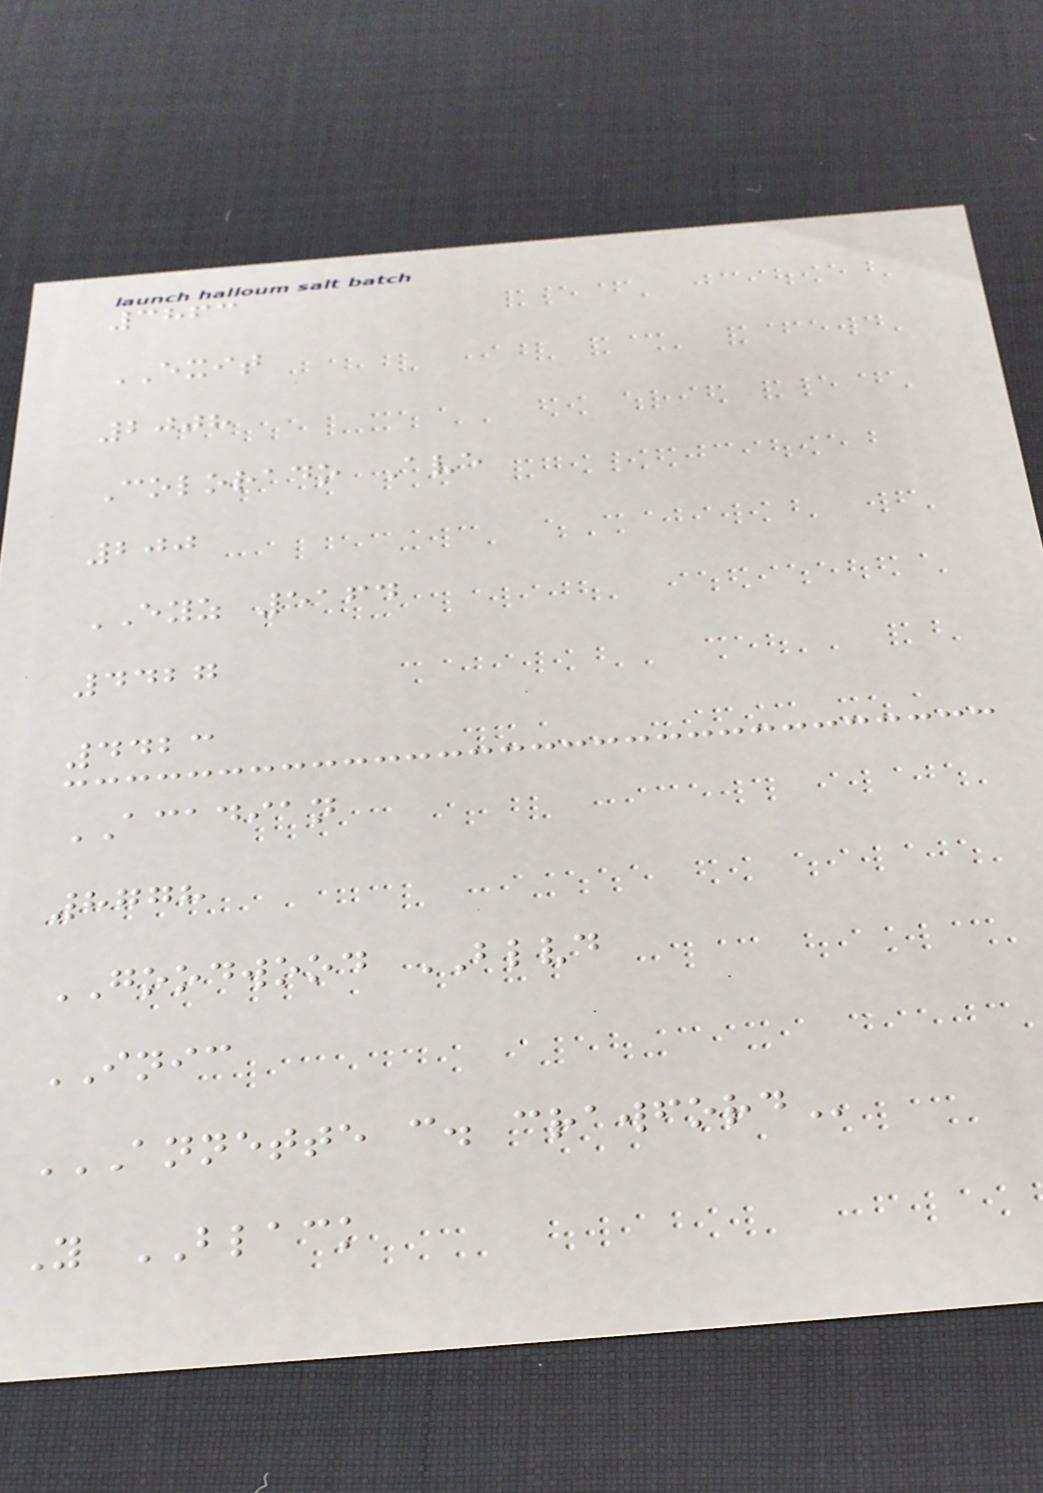3863
EXIT
2008
Colorado Ave
200
EYZ 5164
4427
4423
ACADIAN
8778
GOODWOOD BLVD
INIC
ANNETTE C. CRAWFORD
Y BLACK
